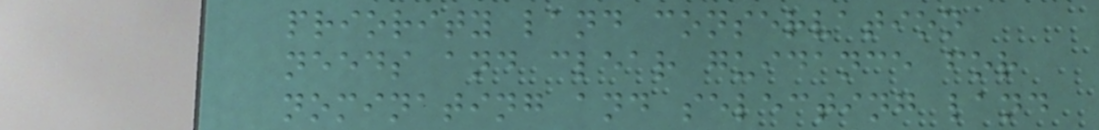priority land conservation
needs and clear guidance for
nominating and selecting land
